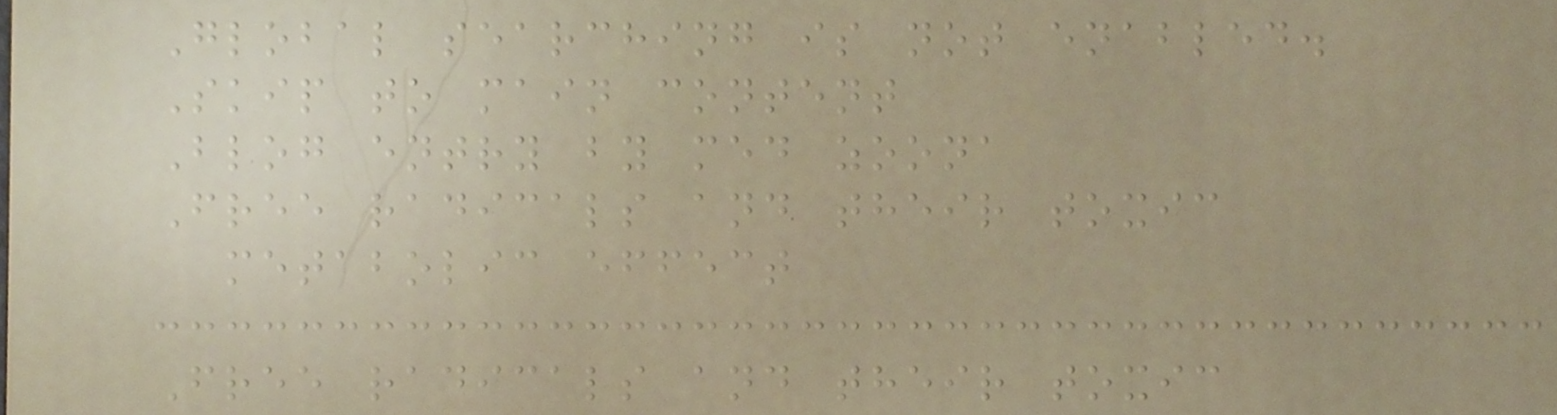Global searching is not enabled.
Skip to main content
Blog entry by med zoona
Free radicals and their toxic
metabolic effect
Free radicals and their toxic
